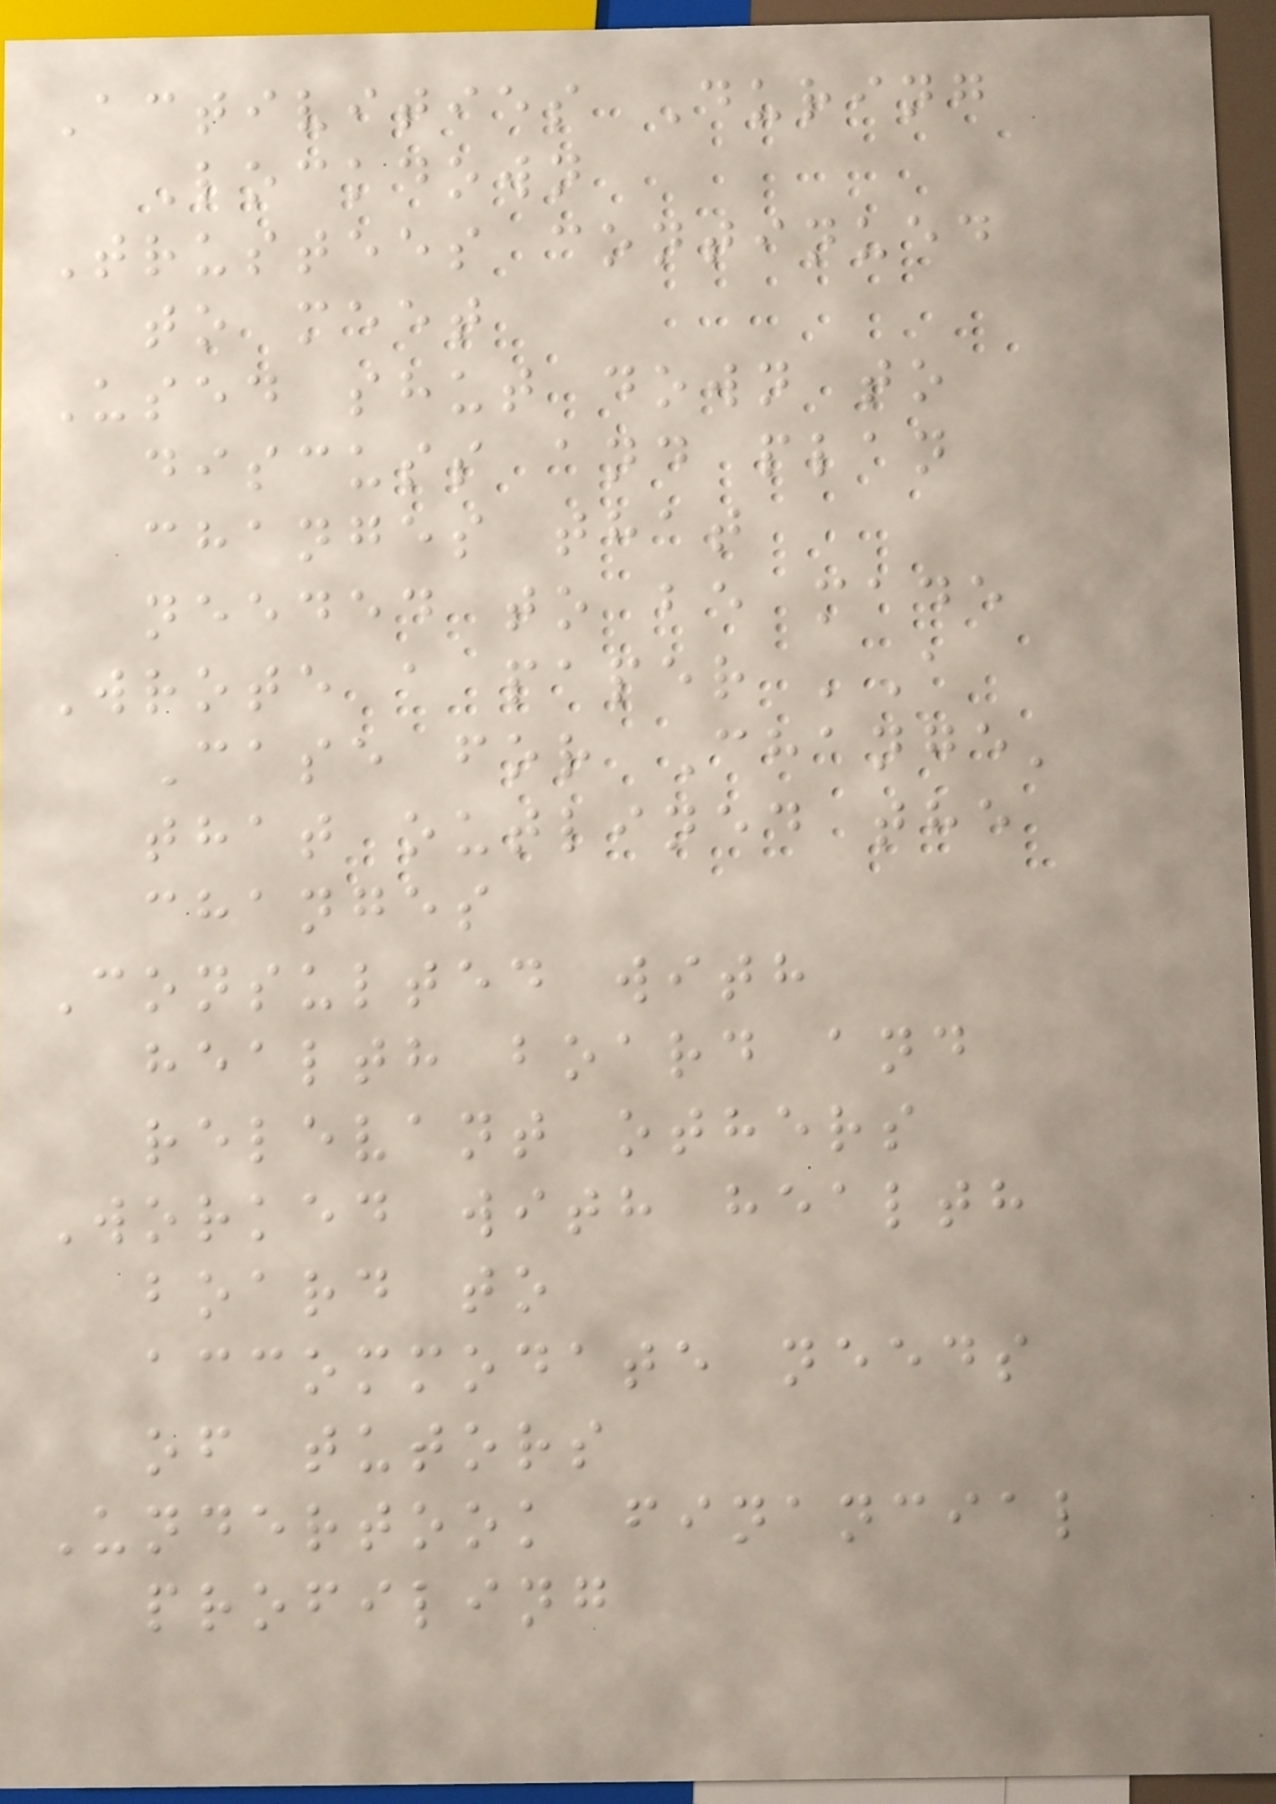Activities During
Lockdown
Trustees continued
to meet
Used shut down to
discuss and plan
changes that
needed to be made
Wrote a paper 'A
Case for Change'
that outlined the
changes
Consulted with
health board and
relevant others
Worked with health
board to
accommodate needs
of tutors
Undertook financial
profiling
